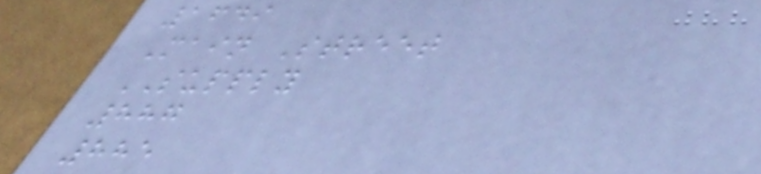1649
Main Street
SUPPLY
887
885
